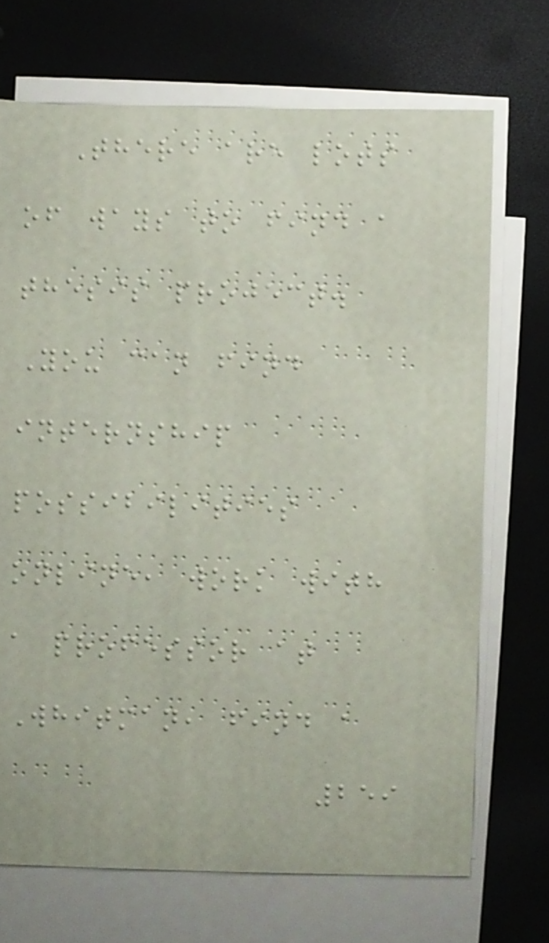There are lots
of ways to find a
thesis project.
You can find
internship
possibilities
online, work with
a professor at
Whitman, find a
259
